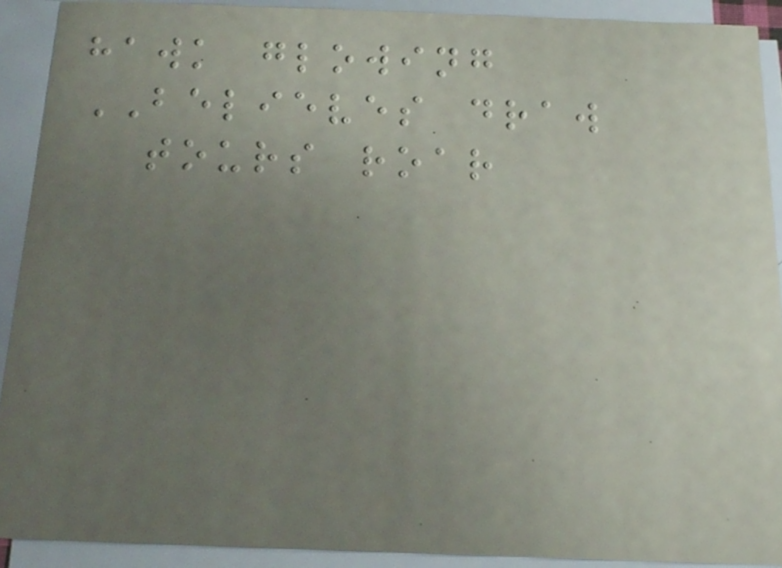hawk glowing
BELIEVES draw
tours roar
